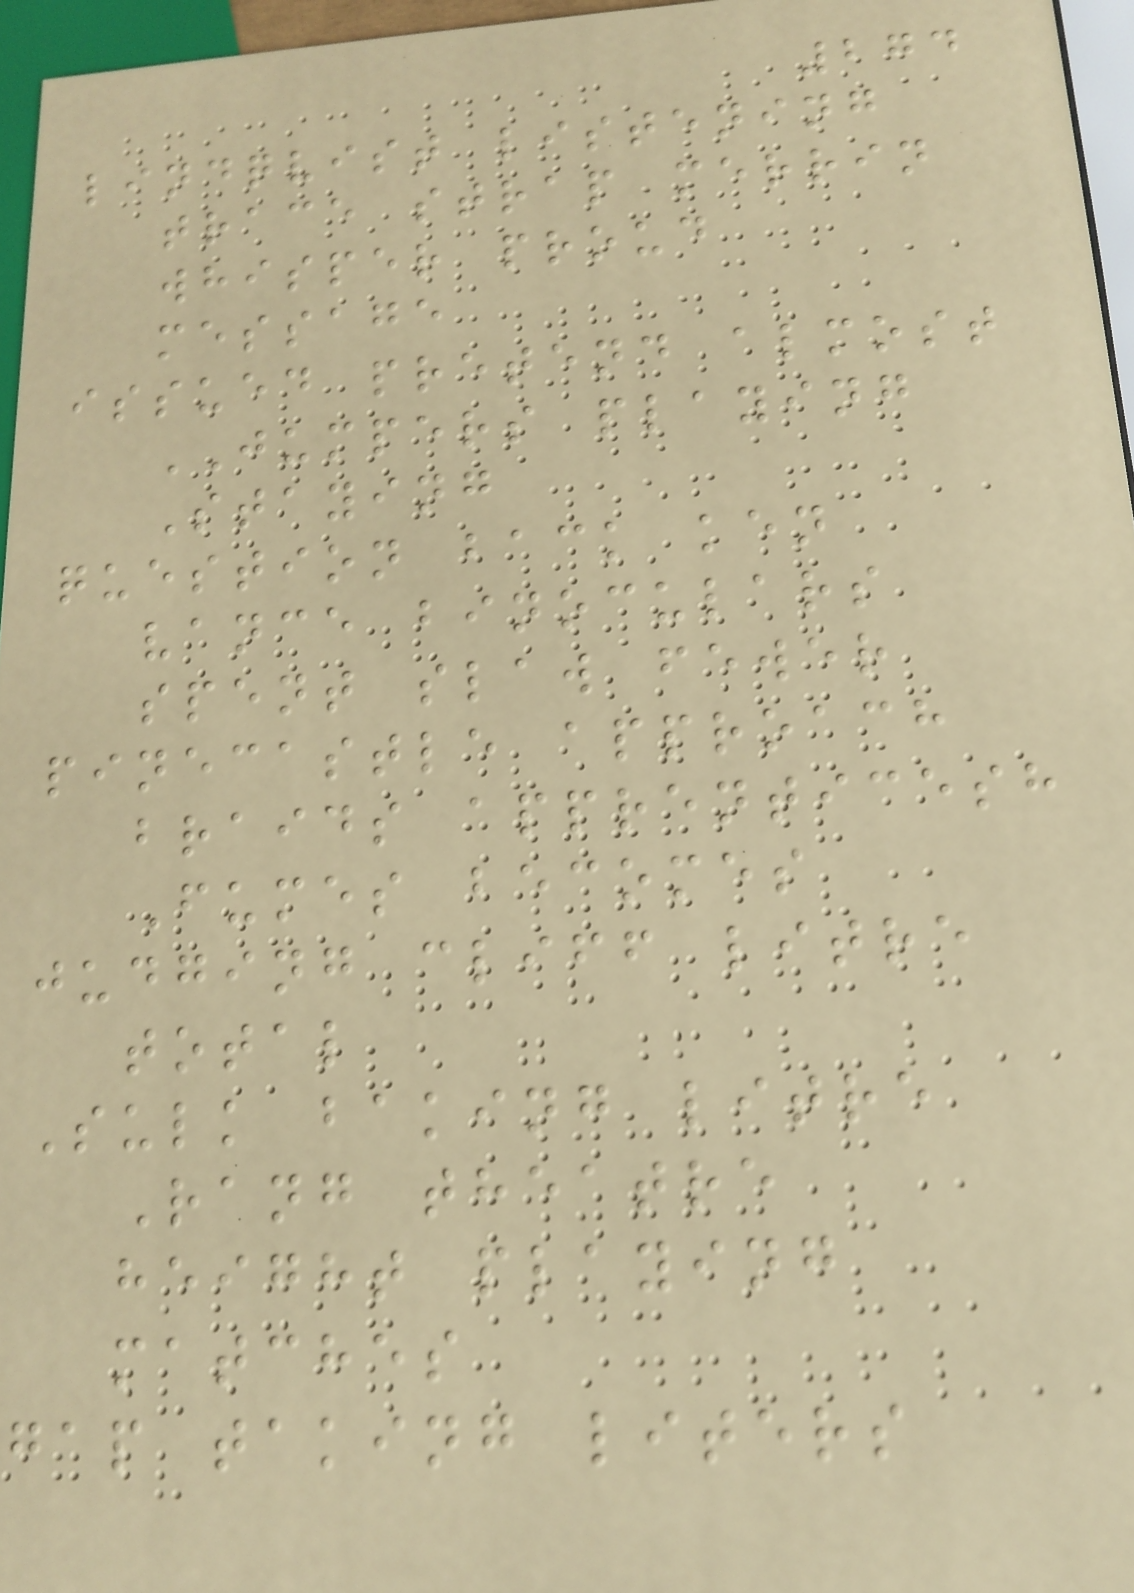274
lindqvist listening
trace strap merrin
whisper proud
message
issued pretend almost
JUMPERS playing
Staying
question back ken
vance binoculars
spent slaw fewer
pinecastle approach
braids apprenticesh
Fumes becomes
judging cliff litre
total
Sulk baking litre
Rang theatre
height playing
matches
gap taking liters
